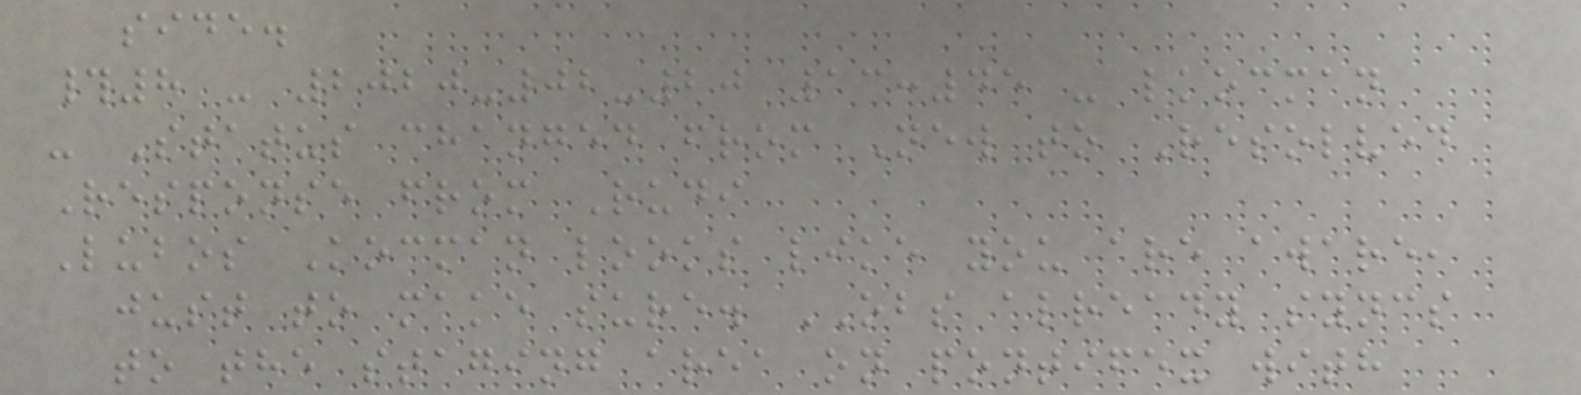side.
#8 - 2020-02-20 13:45 - lkocman
- Status changed from New to Resolved
Response from Rudi
Lubos Kocman looks like you are aware,
just to make sure. OBS already syncs
to the staging area on pontifex with
